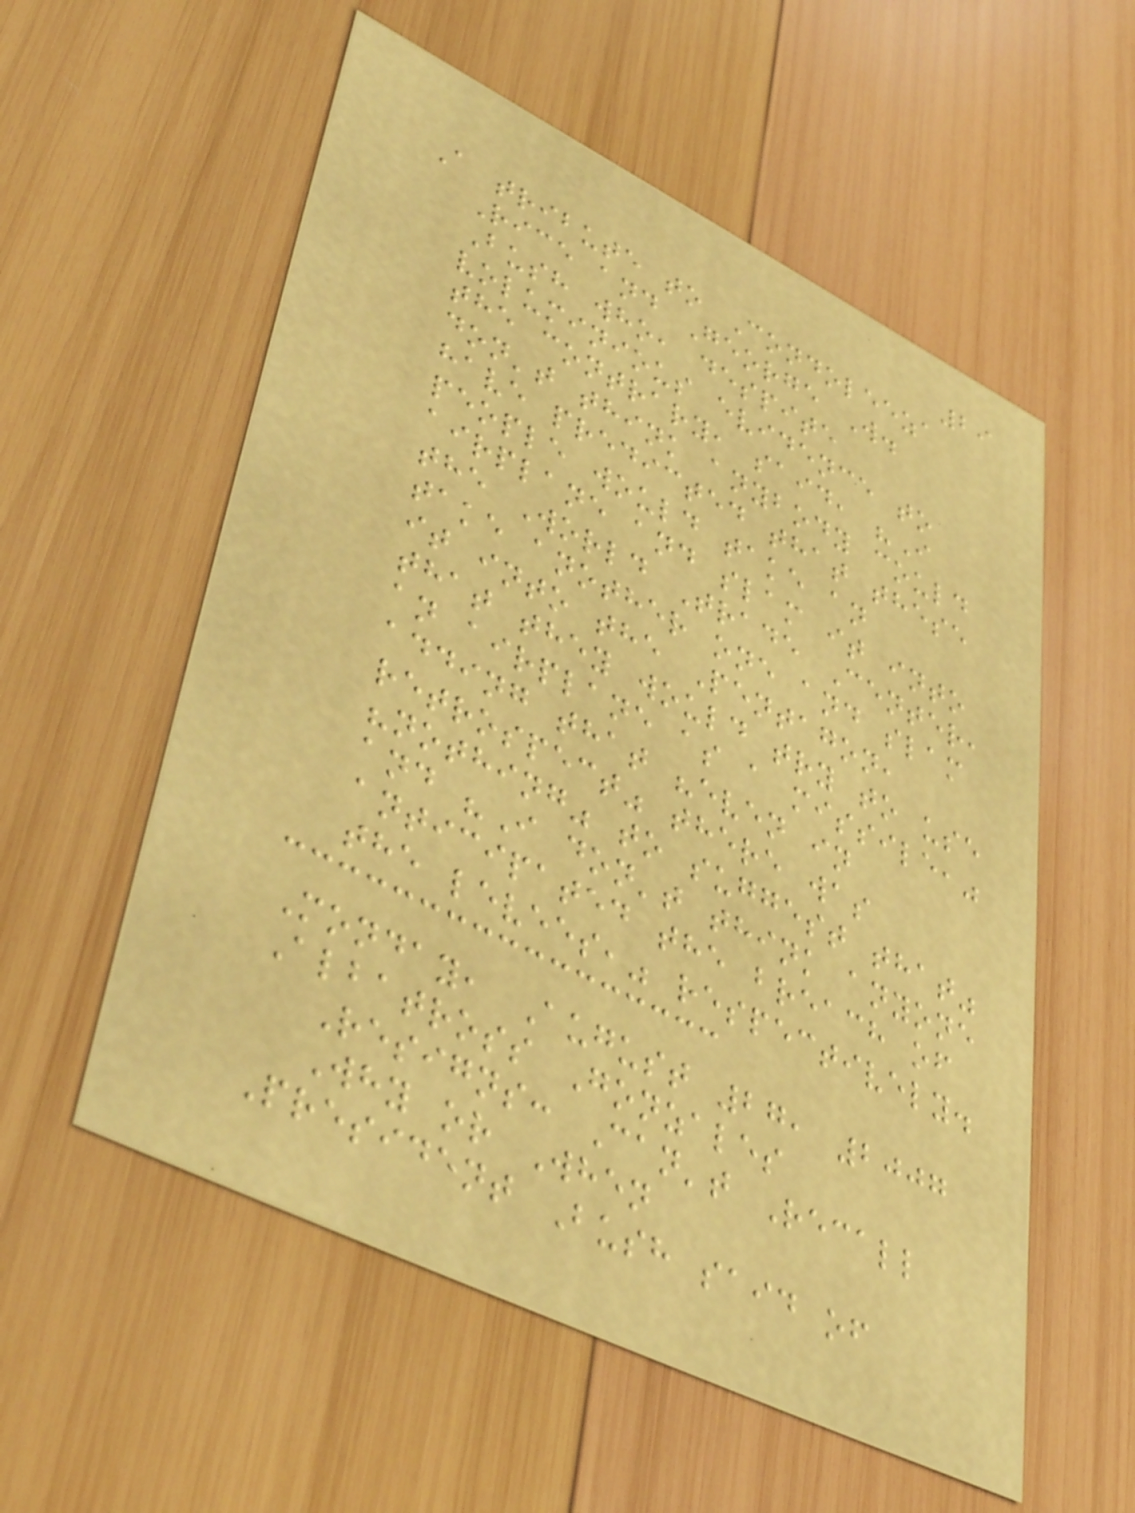29
A tribute to Condoleeza
Rice and George W.
Bush who, despite
voluminious evidence to
the contrary, said, "I
don't think anybody could
have predicted that these
people would take an
airplane and slam it into
the World Trade Center,
take another one and slam
it into the Pentagon,
that they would try to use
an airplane as a missile,"
adding that "even in
retrospect" there was
"nothing" to suggest that"
and "I don't think anyone
anticipated the breach of
the levees," respectively.
Monday, August 27, 2007
Albatross Gonzales
Resigns: Can't Recall
Why or When
President Bush said of
